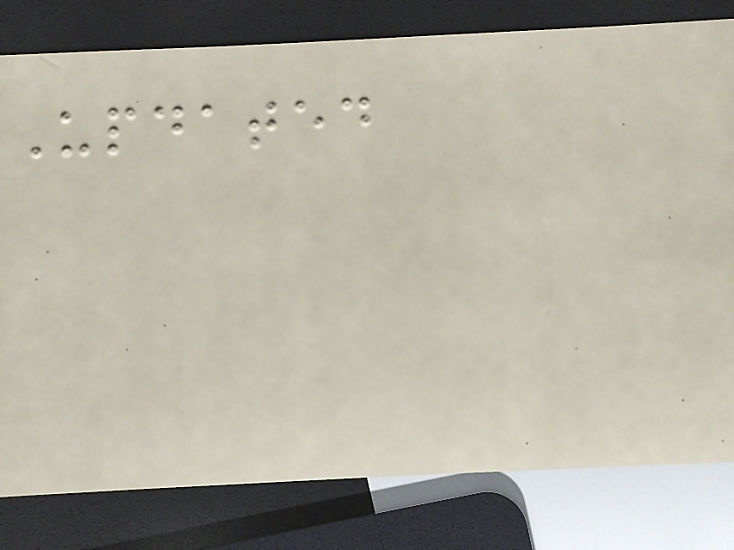Updated
